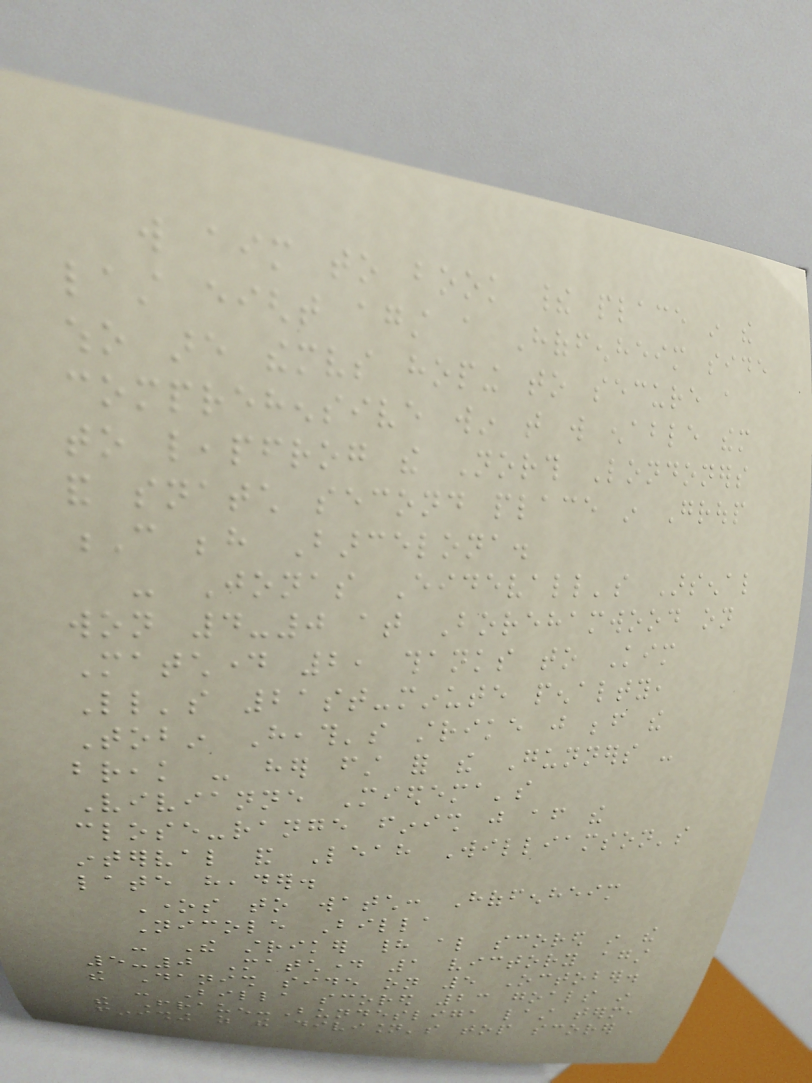will aim to book their place in the
last eight against a Hoffenheim side
who are themselves hoping to secure a
comprehensive win that will enable them
to leapfrog the North Londoners
and snatch second place in Group
C behind Barcelona.
- Jonas Eidevall's Arsenal
won 4-0 at Borehamwood on
Matchday 2, thanks to Kim
Little's 21st-minute penalty,
Tobin Heath's strike just before the
break - her first for the Gunners -
Vivianne Miedema's
close-range finish just after the
interval and Leah Williamson's
late header.
Ones to watch: Hoffenheim
Nicole Billa
- The striker had also scored in the
5-0 Matchday 1 victory against
the Danish side on 5 October.
- Billa scored 23 goals in
the Frauen-Bundesliga last term,
finishing as the division's top scorer
